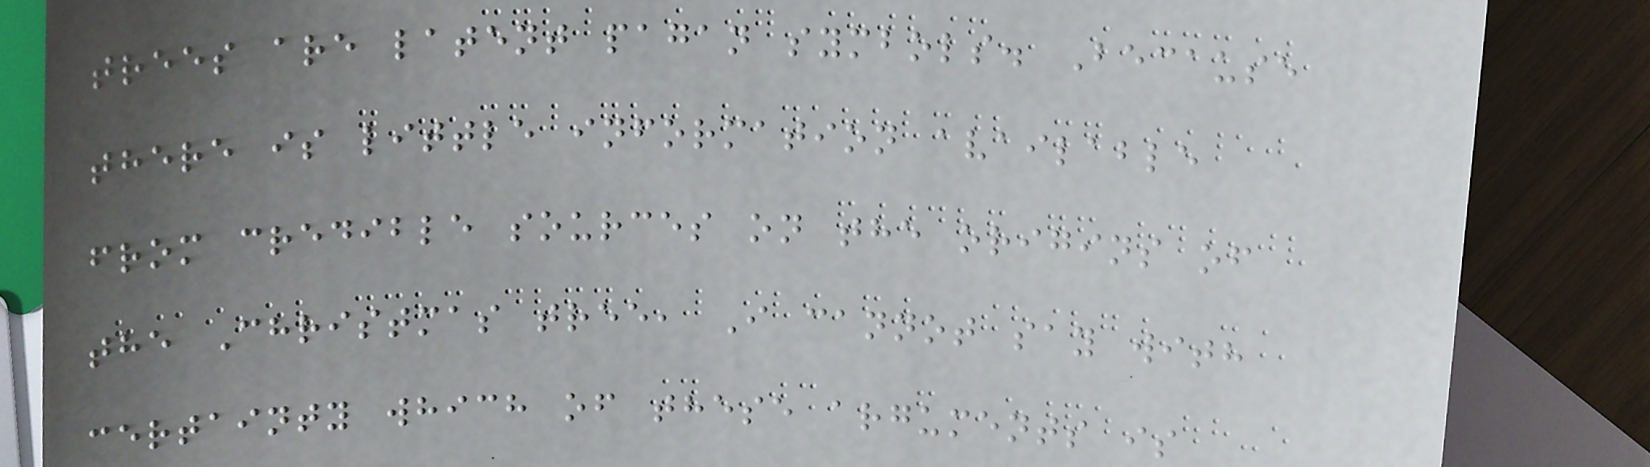trees are latent pagan symbols. Because
there is little information available
from credible sources on the origins of
the Christmas tree, I cannot say with
certainty which of these arguments is
